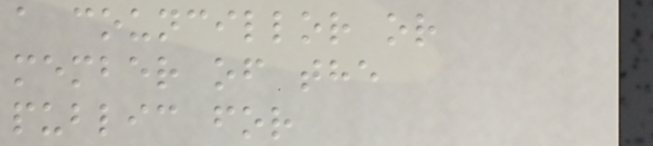a councillor or
member of the
public for
